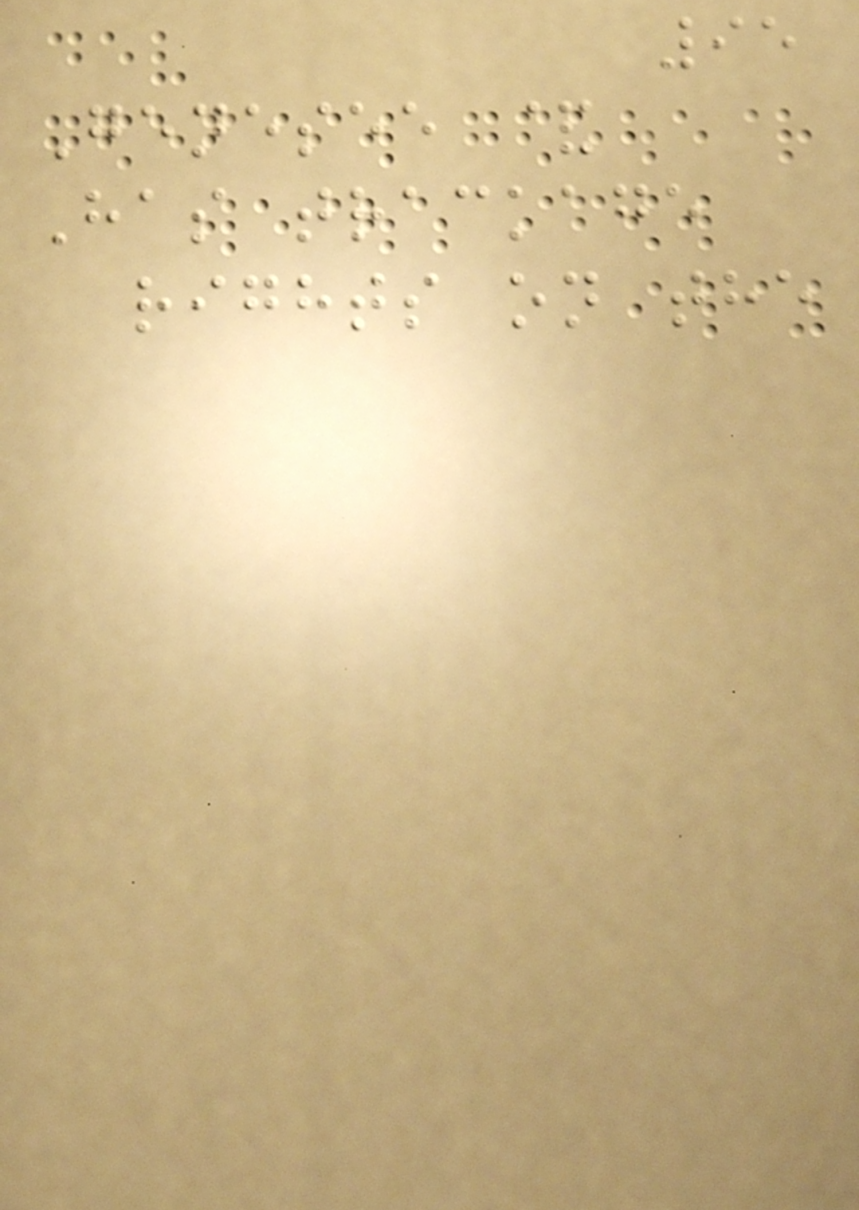95
Genesee &
Has trackage
rights on the
